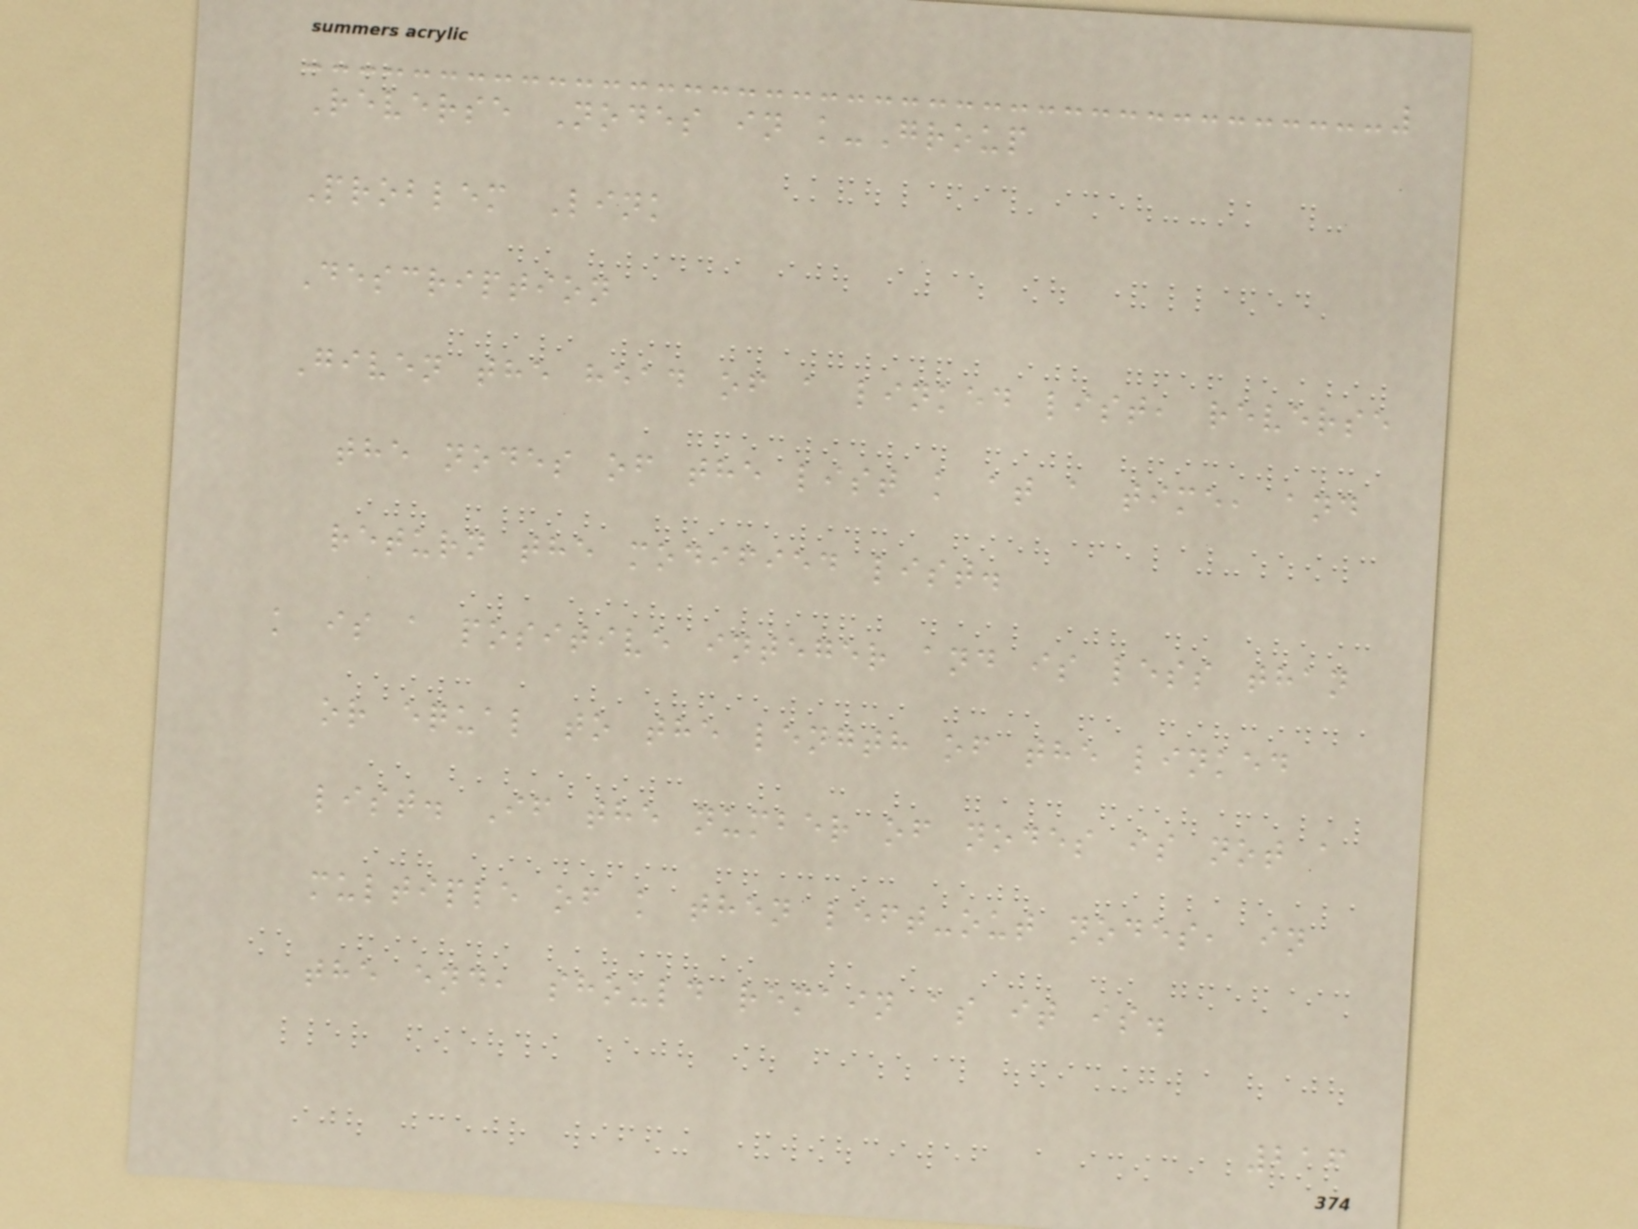Reverse Nodes in k-Group
Problem Link
Description
Given the head of a linked list, reverse
the nodes of the list k at a time, and
return the modified list.
k is a positive integer and is less than
or equal to the length of the linked
list. If the number of nodes is not a
multiple of k then left-out nodes, in
the end, should remain as it is.
216
